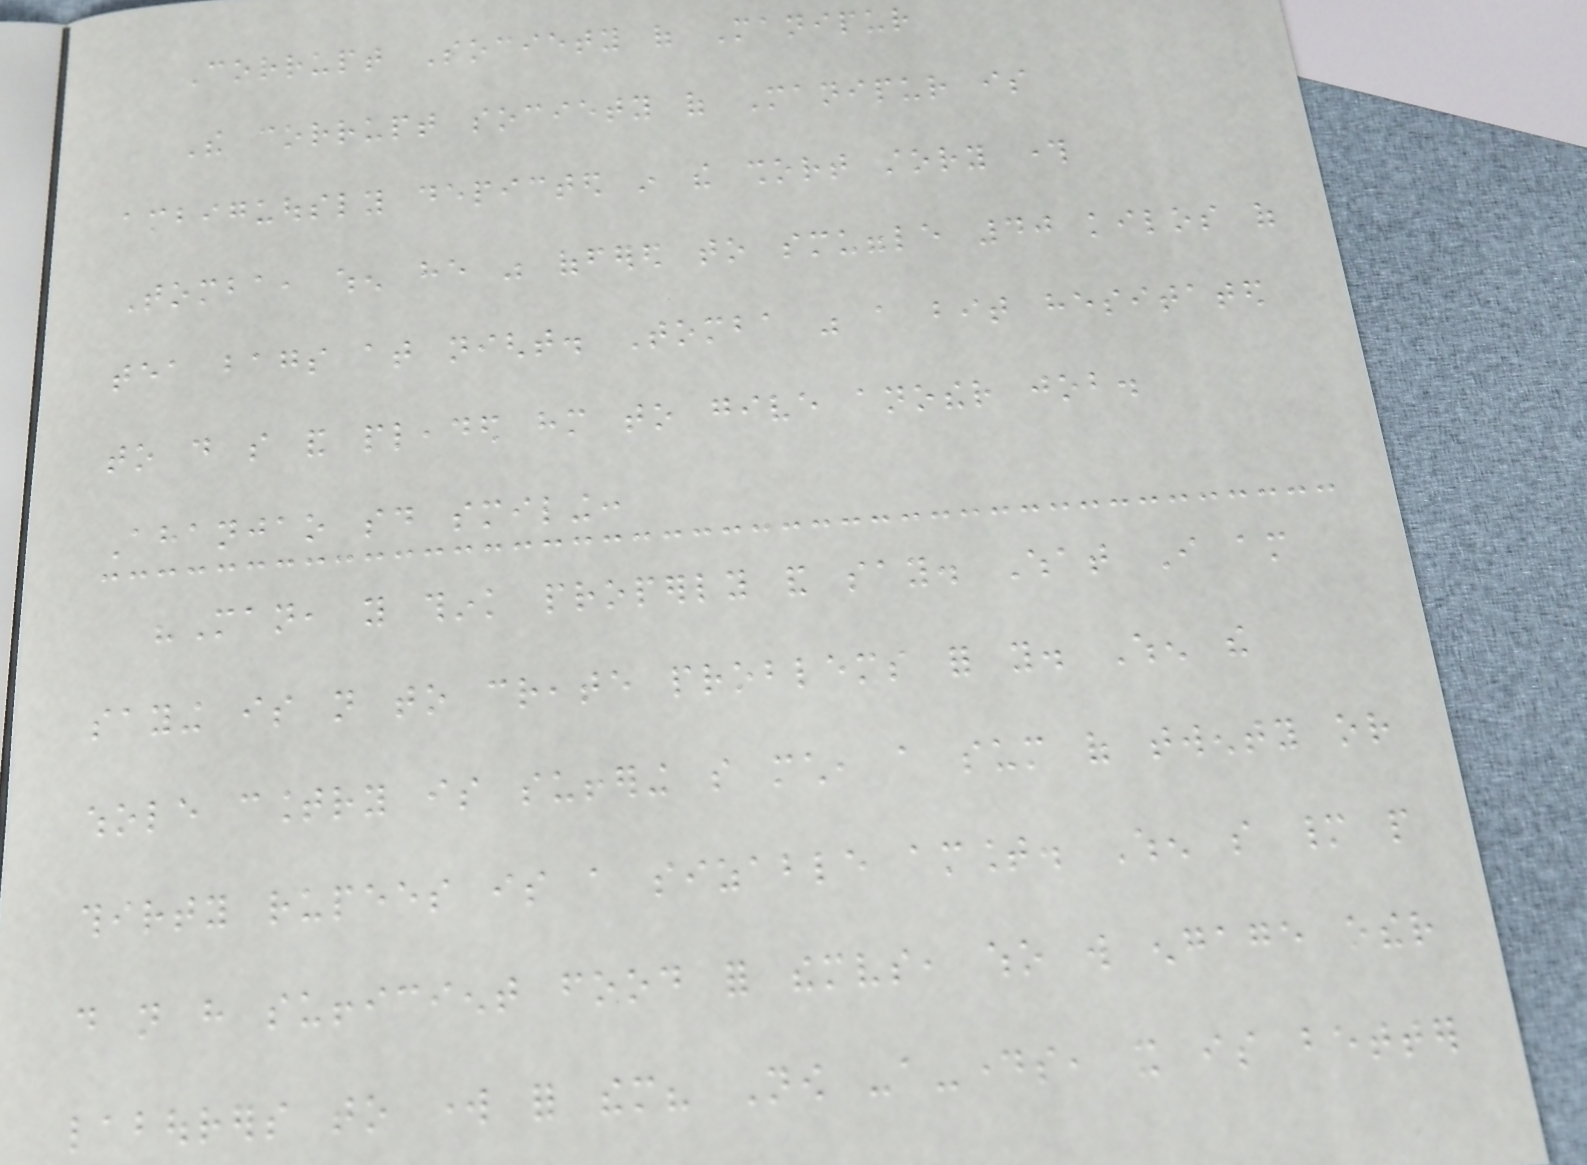Corrupt Society of Manipur
The corrupt society of Manipur is
ambiguously depicted in the short story through
Tomba, when he was offered to smuggle 40 kilos of
tea bags at night. Tomba was a bit hesitated
to do so and pleaded him to give another job.
Ahanjao said smiling:
"Man, you think properly and say. What I am
saying is not to create problems for you. When the
whole country is suffering so much, a sum of twenty or
thirty rupees is a sizable amount. When so many people
do not have sufficient food for themselves, who will engage other
labourers to work for them? Now -a-days, it is better
